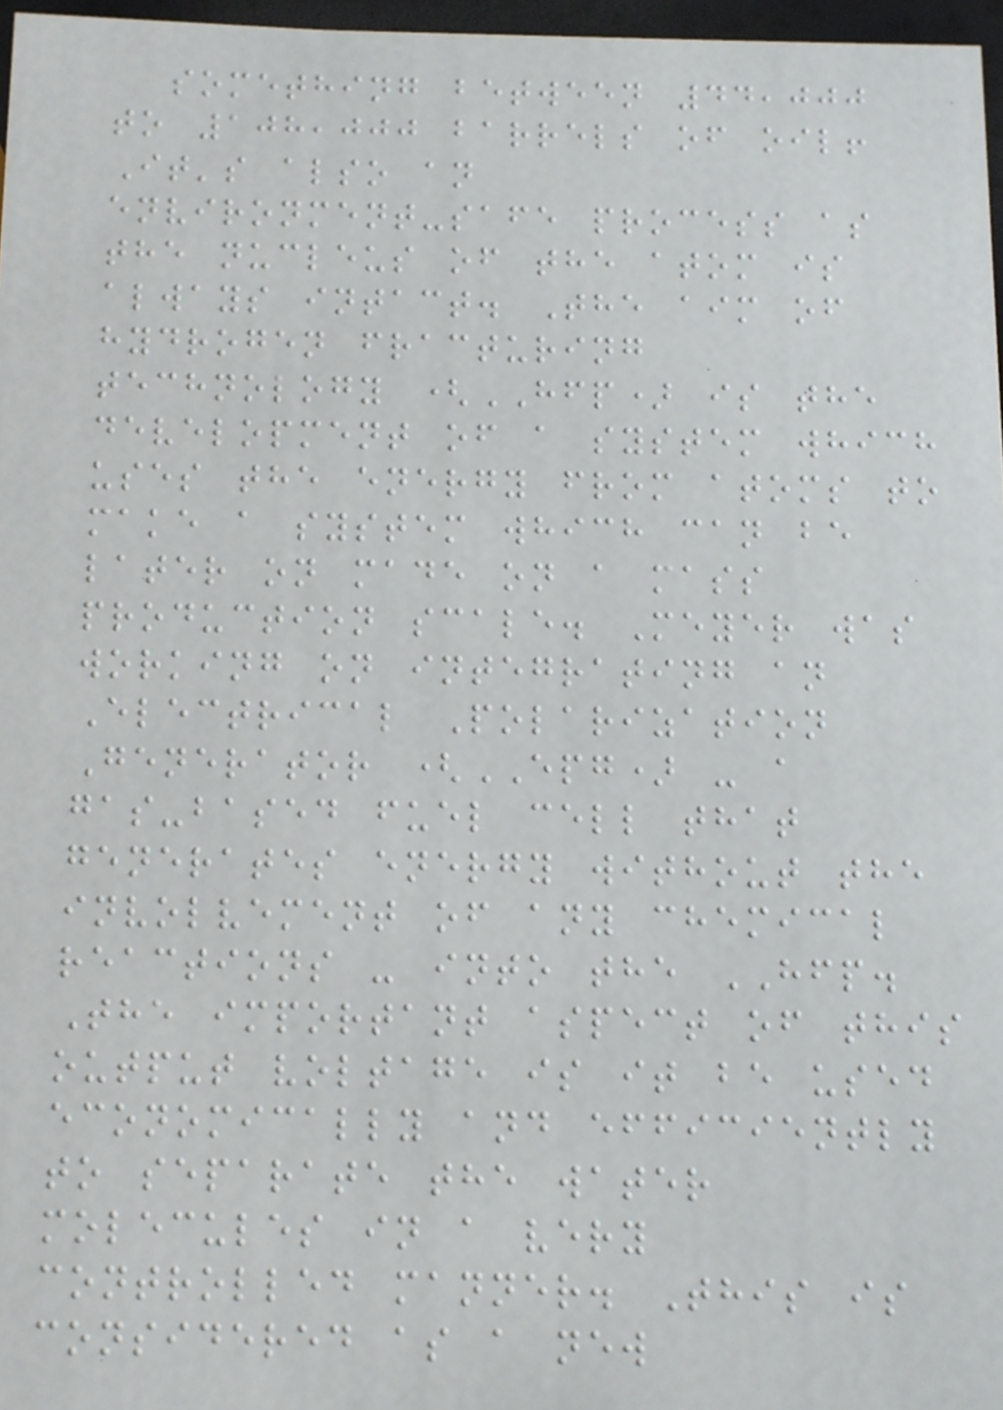something between 44,000
to 108,000 barrels of oil!
It's also an
environment-safe process as
the nucleus of the atom is
always intact. The aim of
hydrogen fracturing
technology (HFP) is the
development of a system which
uses the energy from atoms to
make a system which can be
later on made on a mass
production scale. Meyer was
working on integrating an
Electrical Polarization
Generator (EPG) - a
gas-based fuel cell that
generates energy without the
involvement of any chemical
reactions - into the HFP.
The important aspect of this
output voltage is it be used
economically and efficiently
to separate the water
molecules in a very
controlled manner. This is
considered as a new
